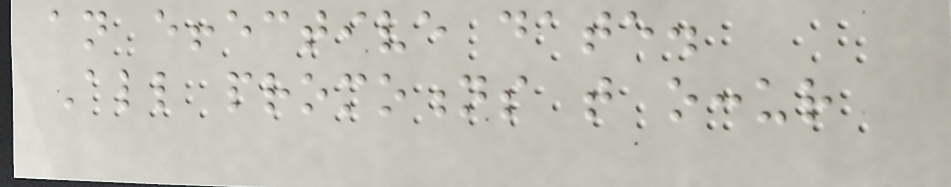an effective date.
All promotions that occur
